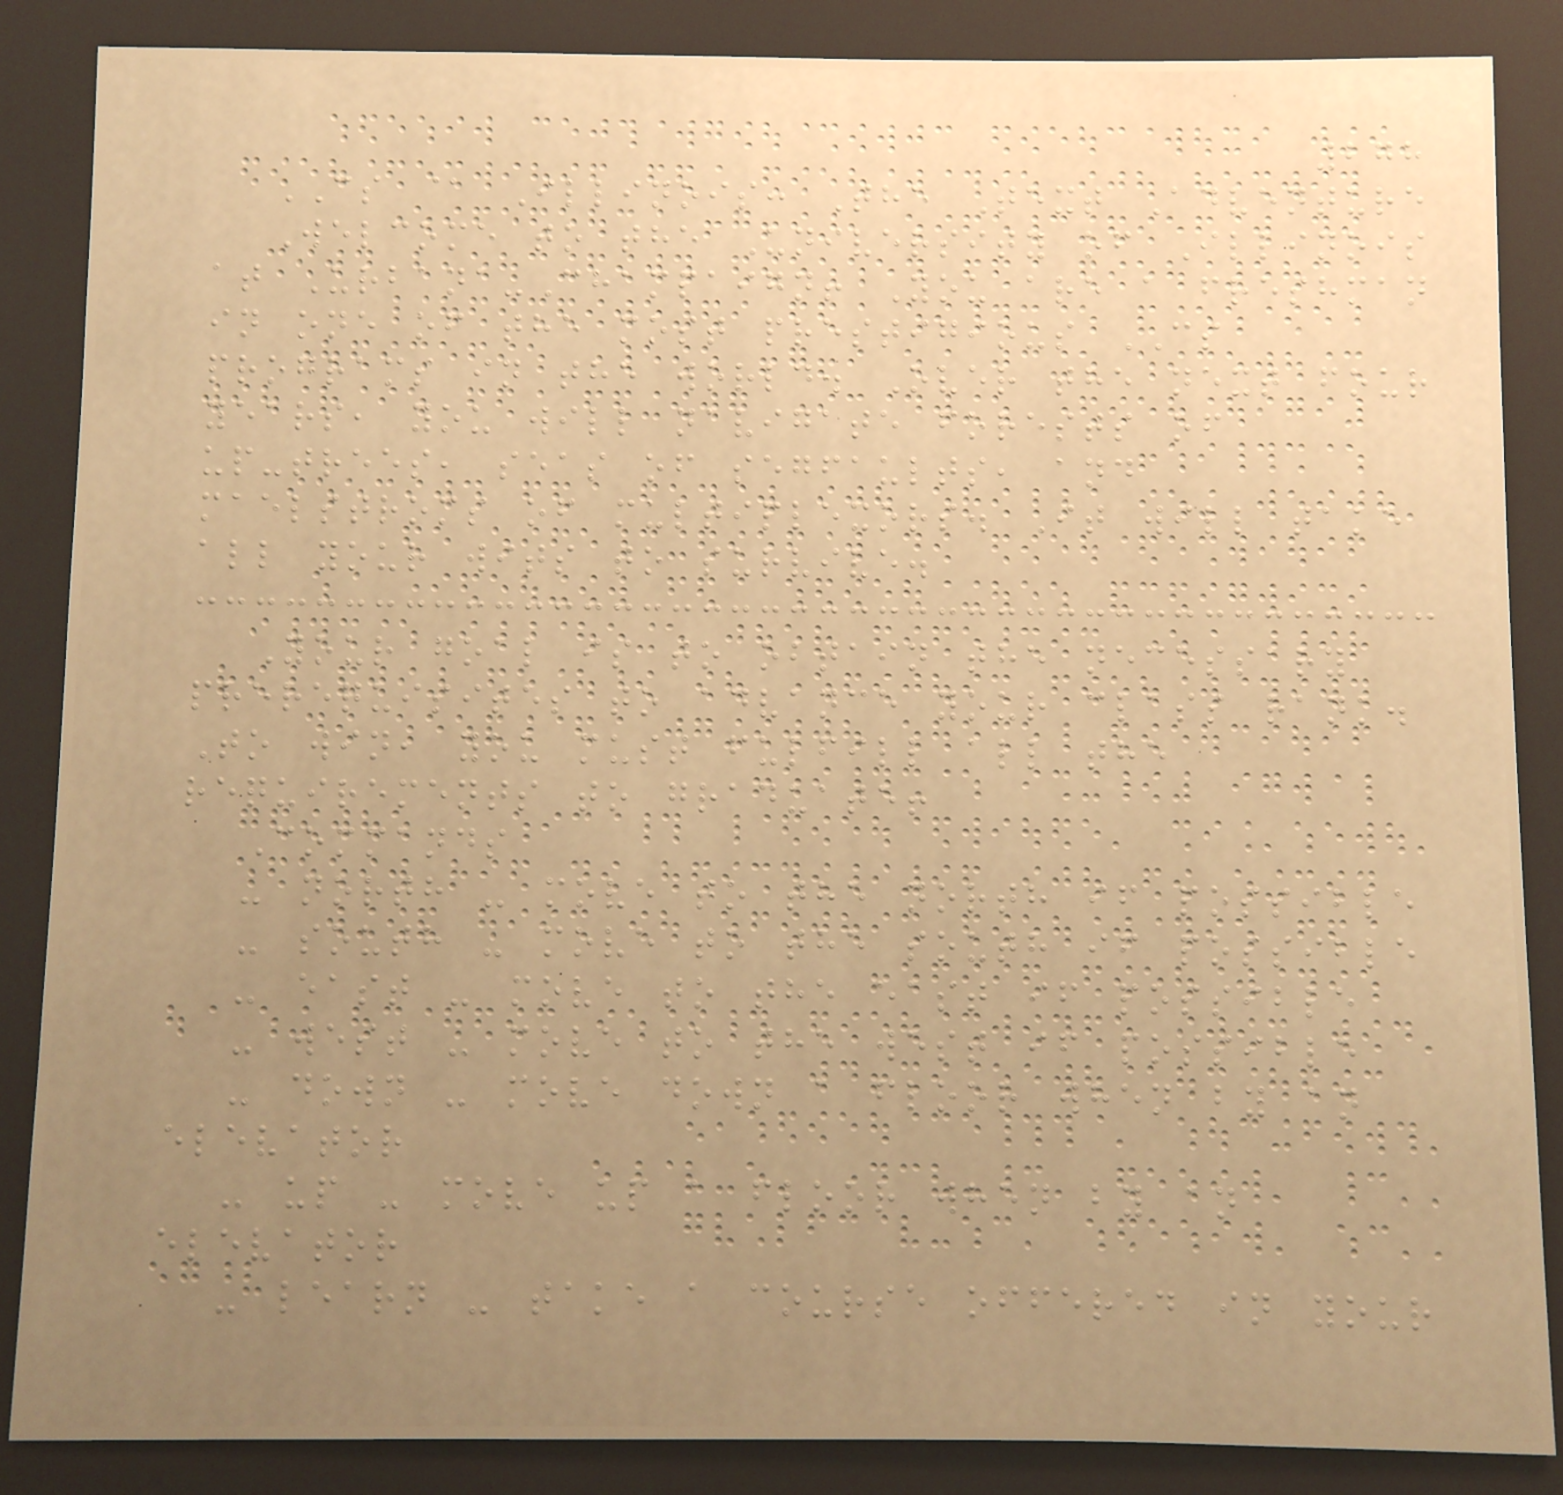278
CS @ Illinois: The Text Adventure
Welcome to the University of Illinois
at Urbana-Champaign! You are a freshman
in one of the most prestigious CS
programs in the world. Over the next four
years, you will navigate forests of
up-trees, seas of segfaults, and
maelstroms of multiplexors. It will take
all your wits to survive.
Your goal is to obtain the necessary
prerequisites to advance your class rank.
To win, you must fulfill all the
requirements to graduate!
Commands
- north - move to the north if possible
- south - move to the south if possible
- east - move to the east if possible
- west - move to the west if possible
- down - move down a floor when by an
elevator
- up - move up a floor when by an
elevator
- learn - take a course offered in your
